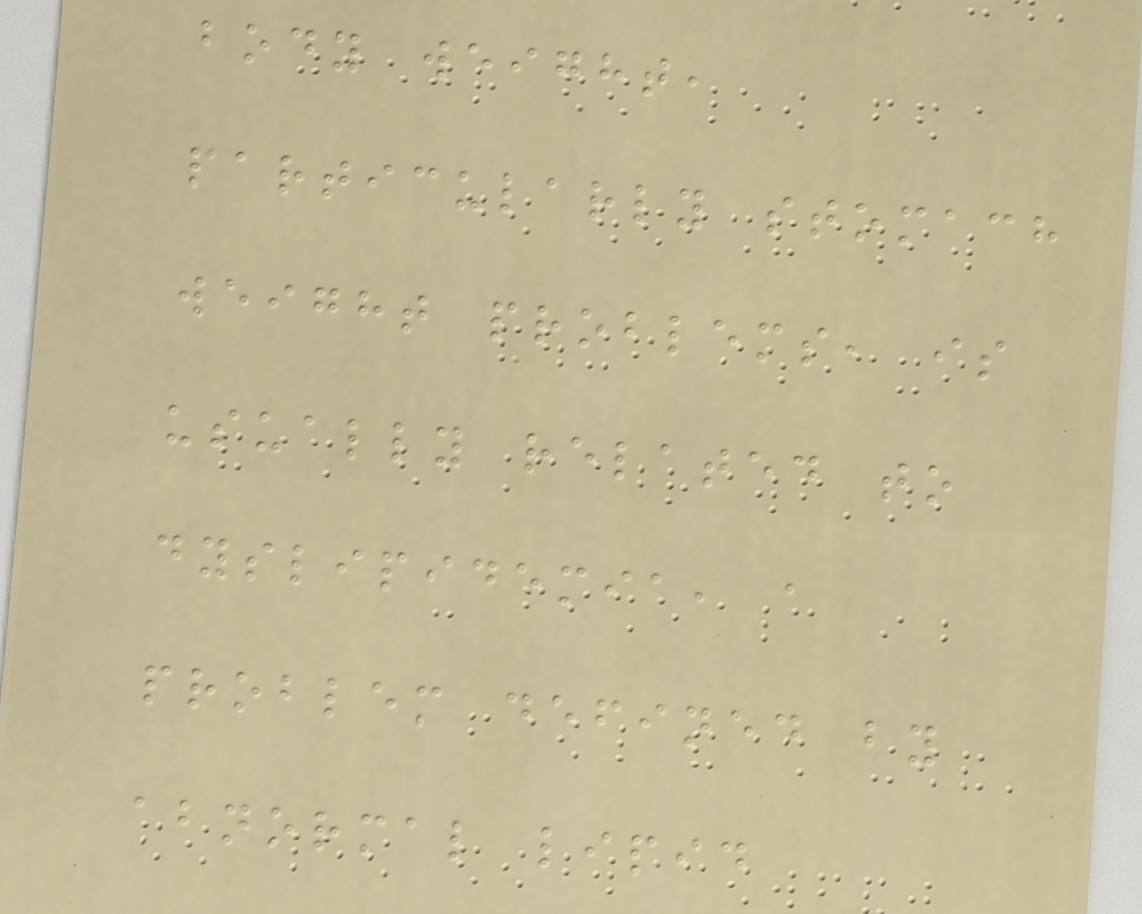body weight,
particularly stomach
weight problems, is
usually related to
dyslipidemia, a
problem defined by
abnormal lipid
